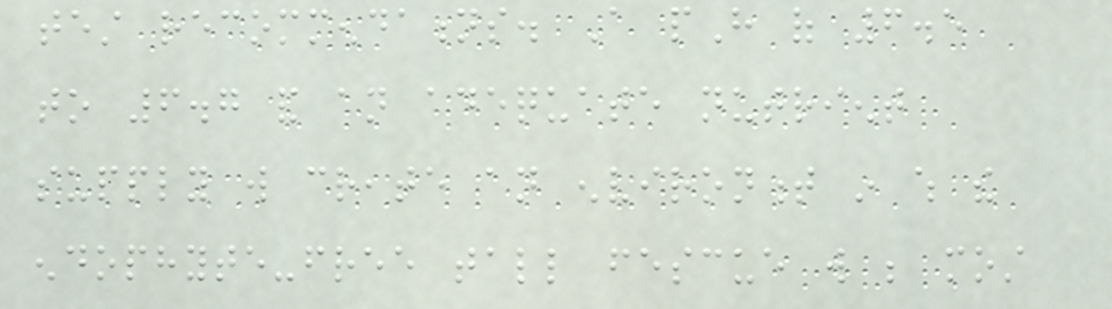test recommendations. A pH of 6.5
to 6.7 and an adequate nutrient
supply will create an environment in which the
endophyte-free tall fescue will be most
